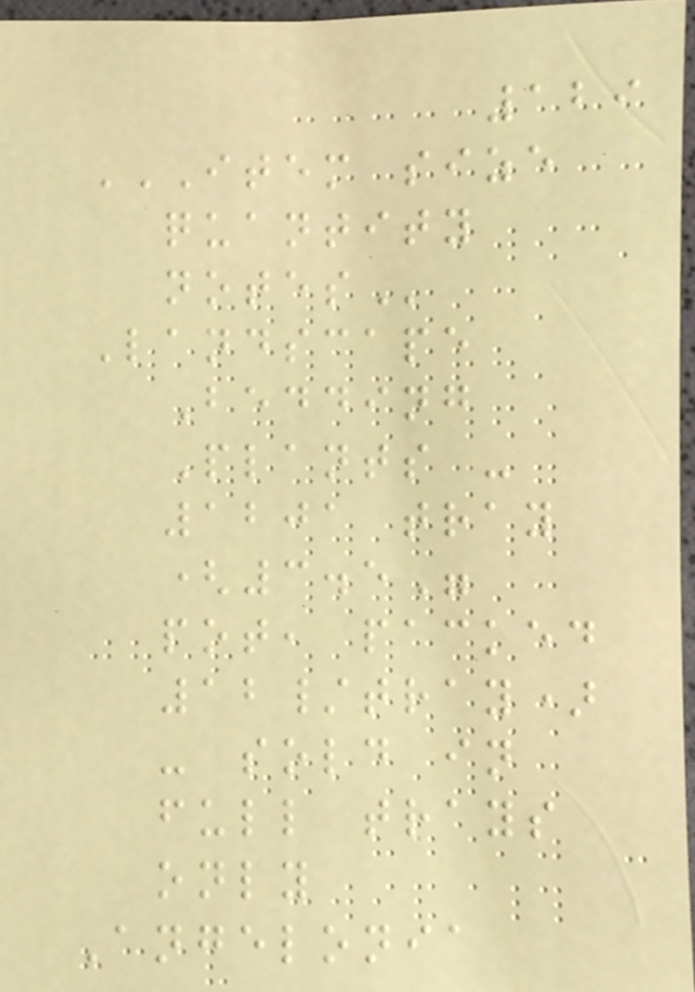129
ITEM SIZE
QUANTITY
NOTES
Landscape
Bedding
Plants -
1201 tray
(3.5"
pot, packed
12/tray)
- sold in
full trays
only
Angelonia
